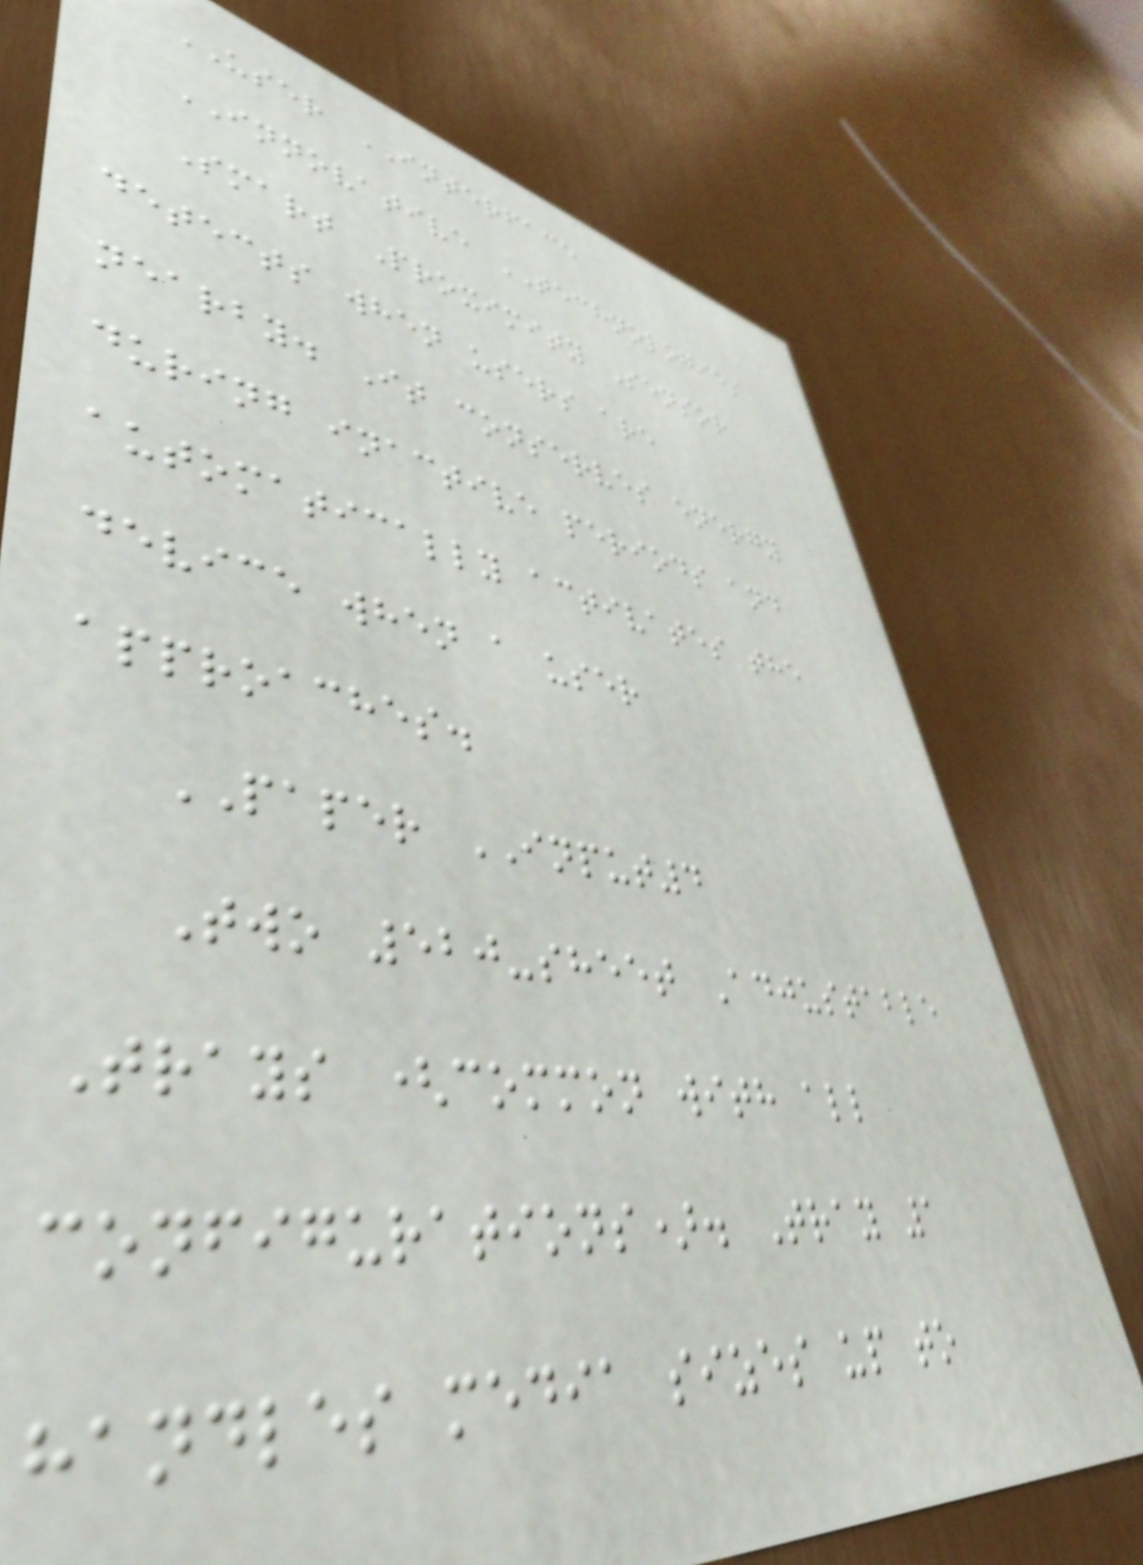USER INTERFACE
INNOVATIVE TECHNOLOGIES
Smart Proximity Sensor
detects when users are
nearby. It conserves energy
during inactive periods and
automatically activates the
device when a user
approaches.
PAPER INPUT4
Two 520-sheet Adjustable
Trays (common with all
configurations). Tray 1
handles media sizes up to
